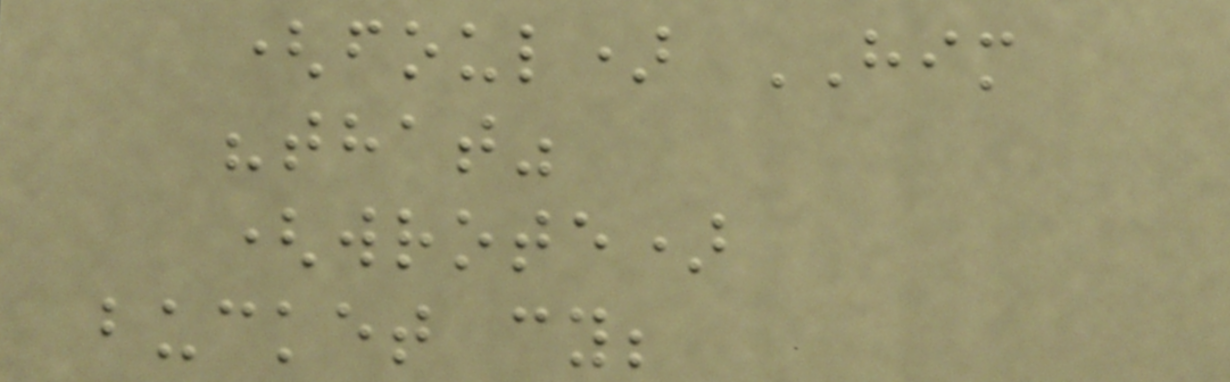(foul) HIM
"that"
(wrote)
bucket cy;
